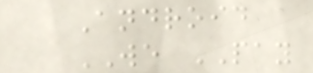Android
WE PAY
